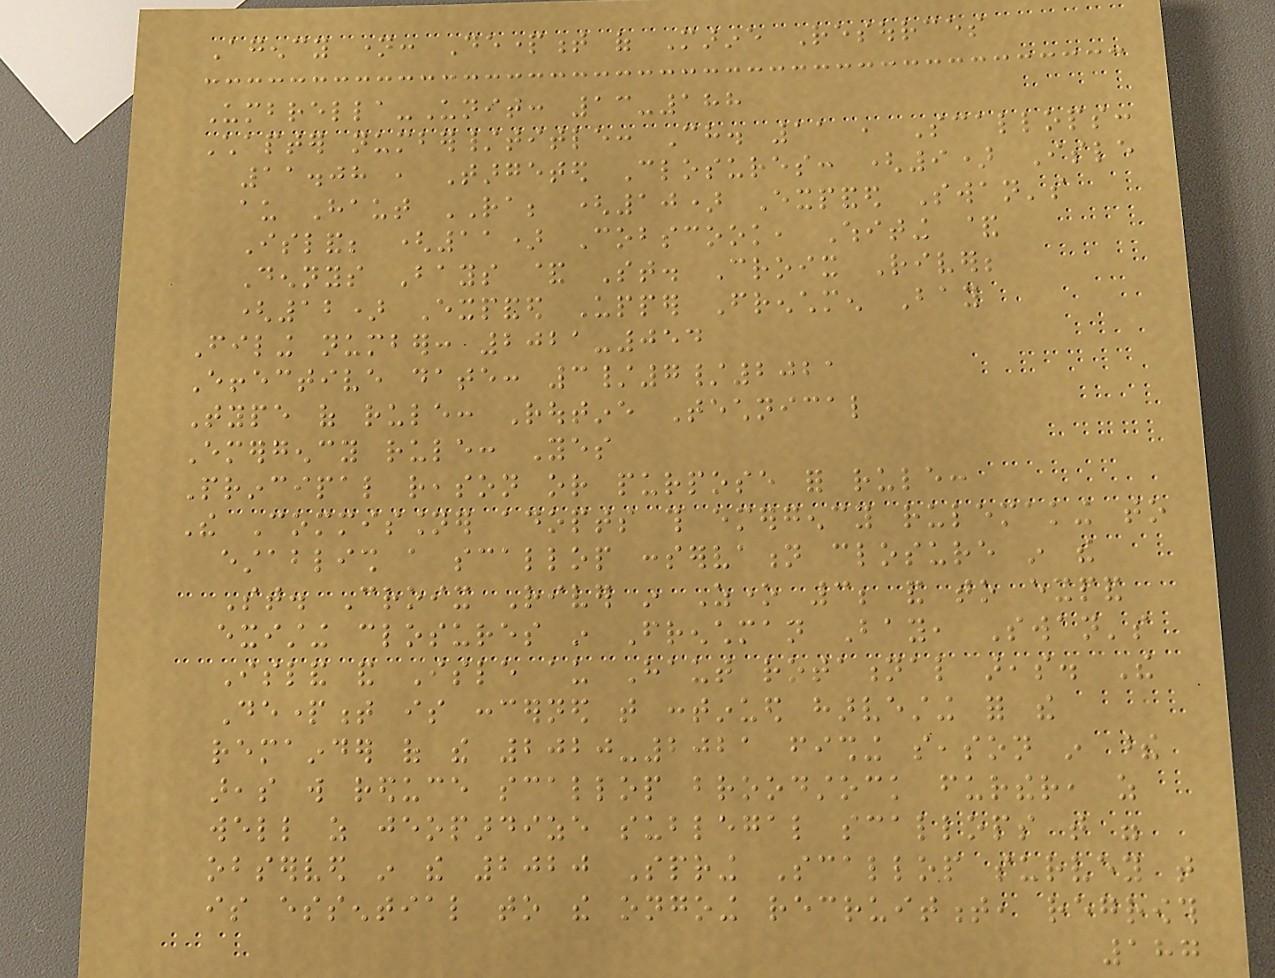Agency name: Department of Marine Resources
Umbrella-Unit: 13-188
Chapter number/title: Ch. 11 , Scallops:
11.08 , Targeted Closures: (9) Isle
au Haut RA; (10) Expanded Swan's
Island; (11) Cobscook, Whiting &
Dennys Bays & St. Croix River;
(12) Expanded Upper Frenchmen Bay
Filing number: 2021-054
Effective date: 3/7/2021
Type of rule: Routine Technical
Emergency rule: Yes
Principal reason or purpose for rule:
The Commissioner adopts this emergency rulemaking to
establish a scallop conservation closure in the
St. Croix River in Zone 3; and to expand
existing closures in Frenchman Bay, Swan's
Island and Isle au Haut rotational areas. The
Department is concerned that continued harvesting for the
remainder of the 2020-2021 fishing season in these
areas will reduce scallop broodstock further, as
well as jeopardize sublegal scallops that were
observed in the 2020 Spring Scallop survey that
is essential to the ongoing recruitment, regrowth
187
